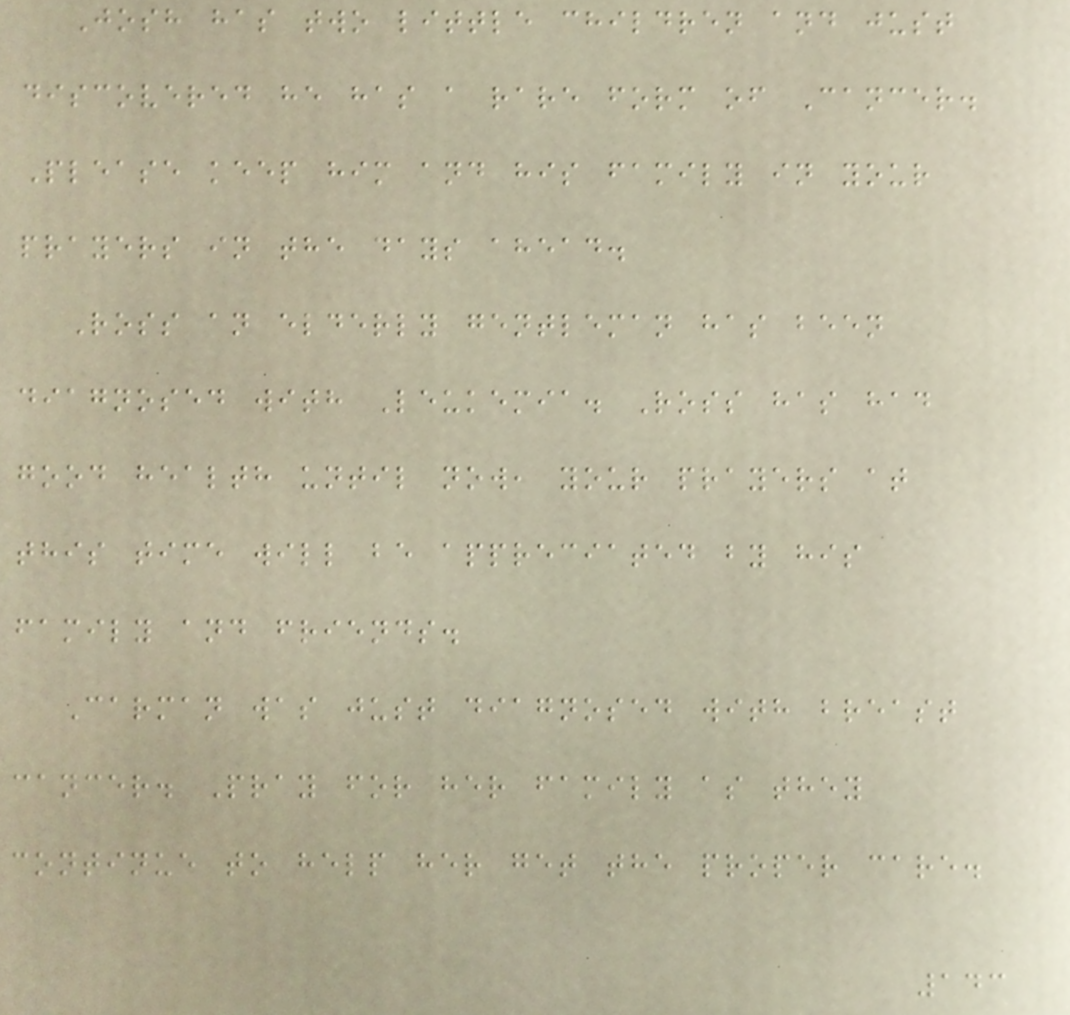Josh has two little children and just
discovered he has a rare form of Cancer.
Please keep him and his family in your
prayers in the days ahead.
Ross an elderly gentleman has been
diagnosed with Leukemia. Ross has had
good health until now, your prayers at
this time will be appreciated by his
family and friends.
Carman was just diagnosed with breast
cancer. Pray for her family as they
continue to help her get the proper care.
143
